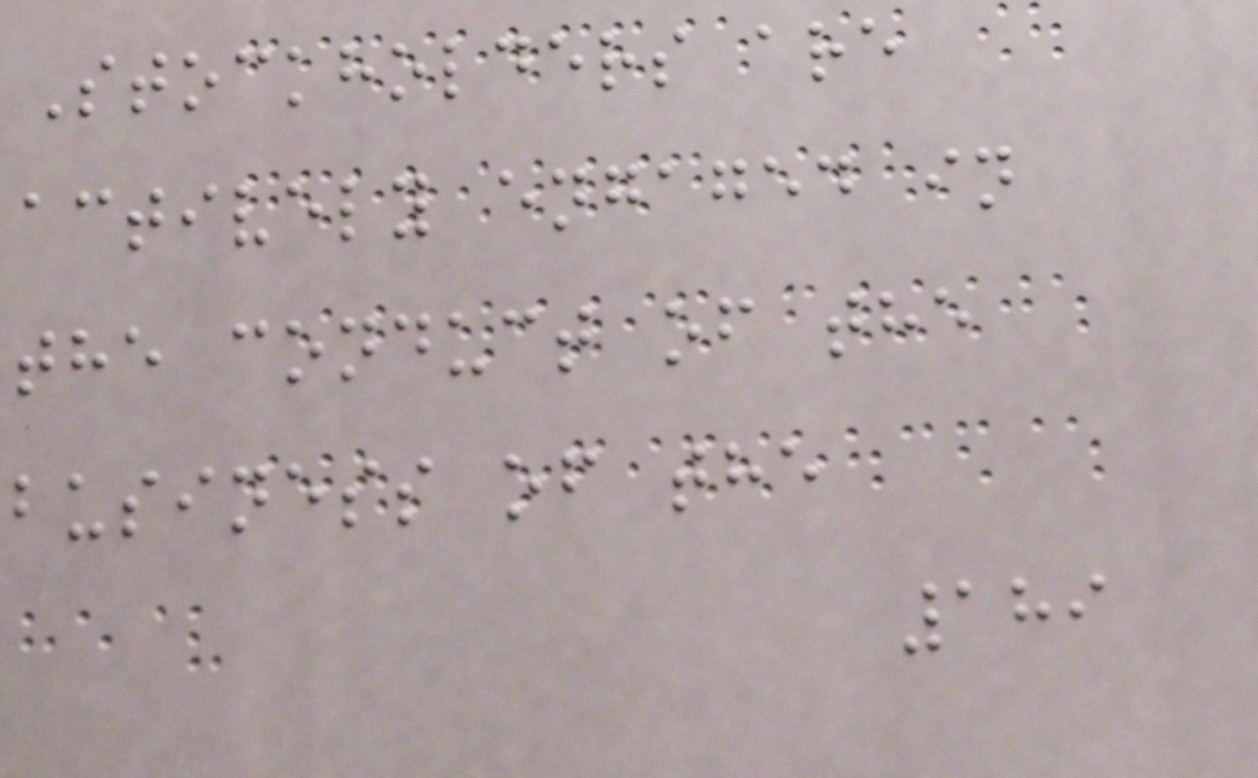Stockholders are
actively engaged in
the conduct of the
business of the
189
